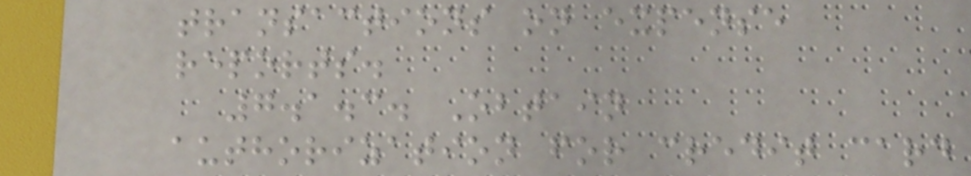transactions on expense
reports.
7.1.3. Obtain
authorization for credit card
